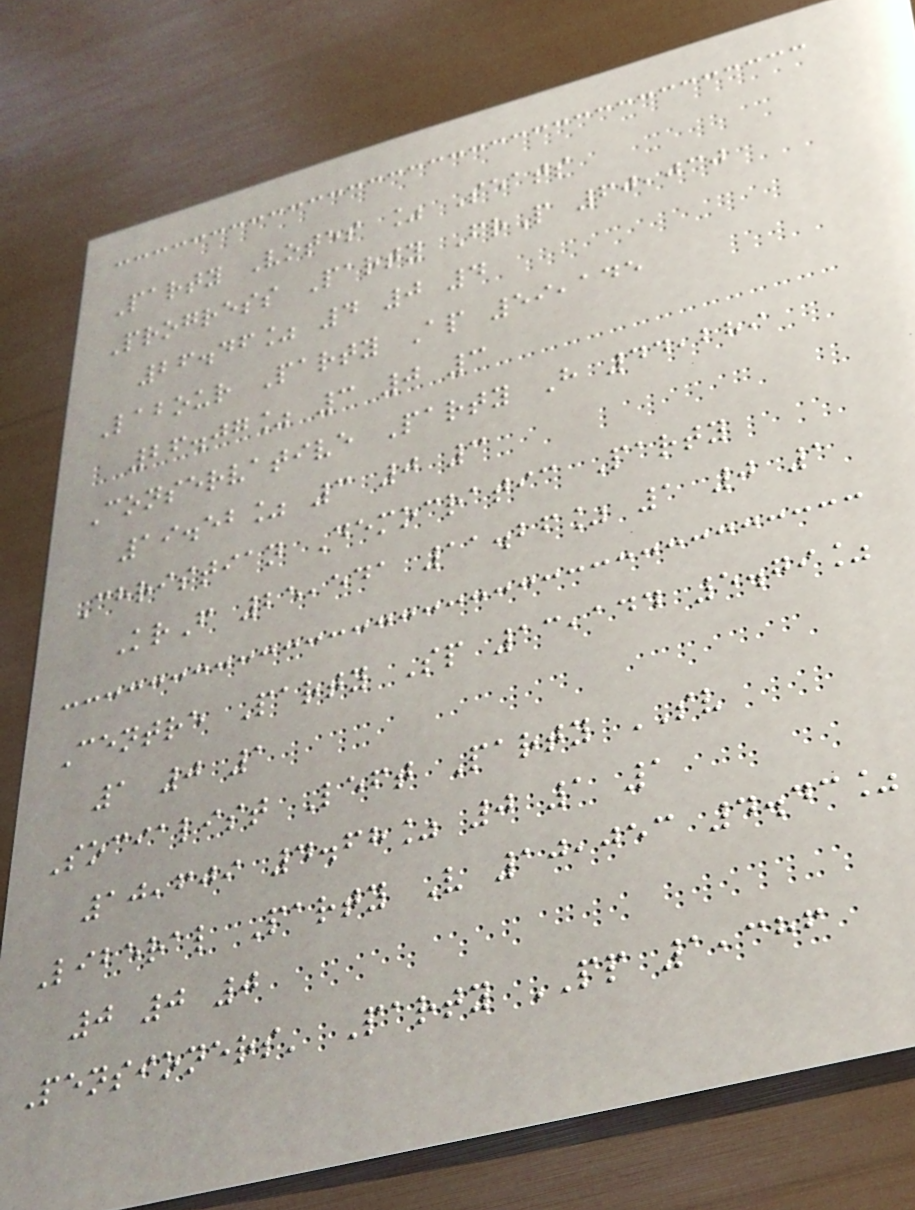Party Votes % Seats
Progress Party FrP 60,030
26.46% 4 0 4
Labour Party Ap 59,145
26.07% 3 0 3
Conservative Party H 44,289
19.52% 3 0 3
Christian Democratic Party
KrF 25,541 11.26% 1 0 1
Centre Party Sp 13,144 5.79%
1 0 1
Socialist Left Party SV
10,609 4.68% 0 1 1
Liberal Party V 10,053 4.43%
0 0 0
Pensioners' Party PP 1,386
